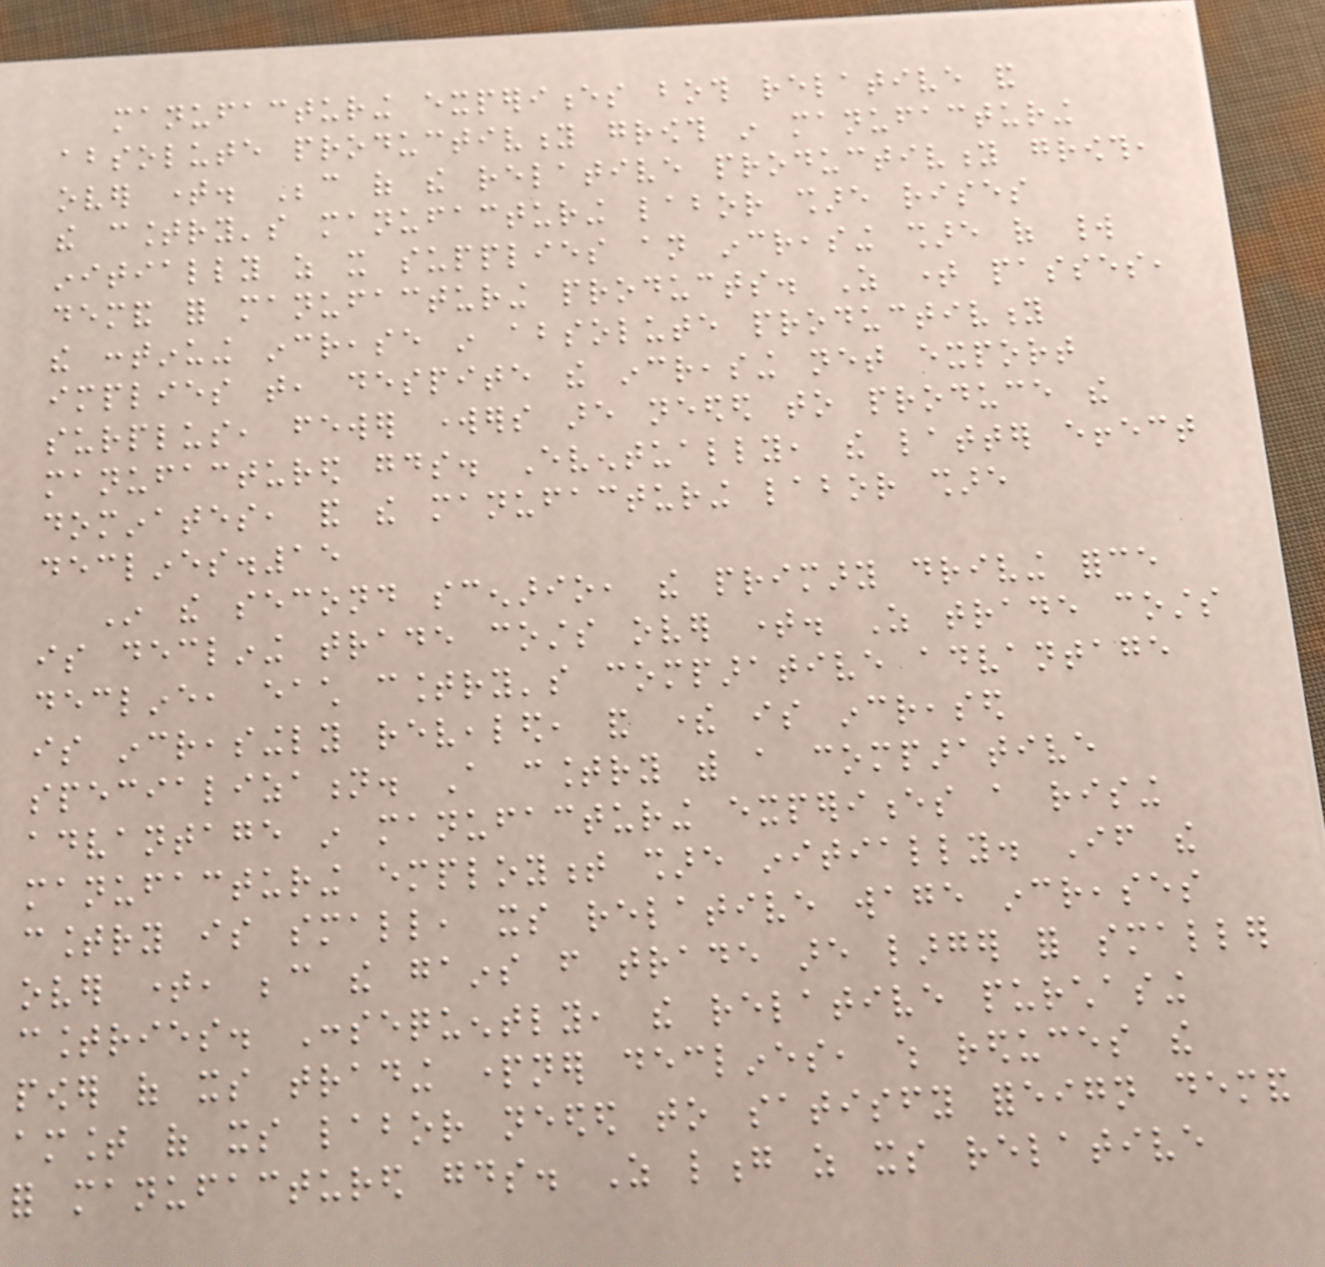manufacturing experiences both relative and
absolute productivity growth in manufacturing
over time. Because of the relative productivity growth,
the country's manufacturing labor share rises
initially as it supplies an increasing share of world
demand for manufacturing products. As time passes,
the continuing increase in absolute productivity
implies that, despite the increasing net export
surplus, fewer workers are needed to produce the
manufactured goods. Eventually, the latter effect
dominates, and the manufacturing labor share
declines.15
In the second scenario, the primary driving force
is declining trade costs over time. As trade costs
decline, each country's comparative advantage
is increasingly revealed, and there is increased
specialization. A country with a comparative
advantage in manufacturing experiences a rising
manufacturing employment share initially. If the
country is small, its relative wage increases
over time, because the gains from trade are larger for smaller
countries. Consequently, the relative purchasing
power of its trading partner declines, which reduces the
amount of its labor needed to satisfy foreign demand
for manufactured goods. As long as its relative
